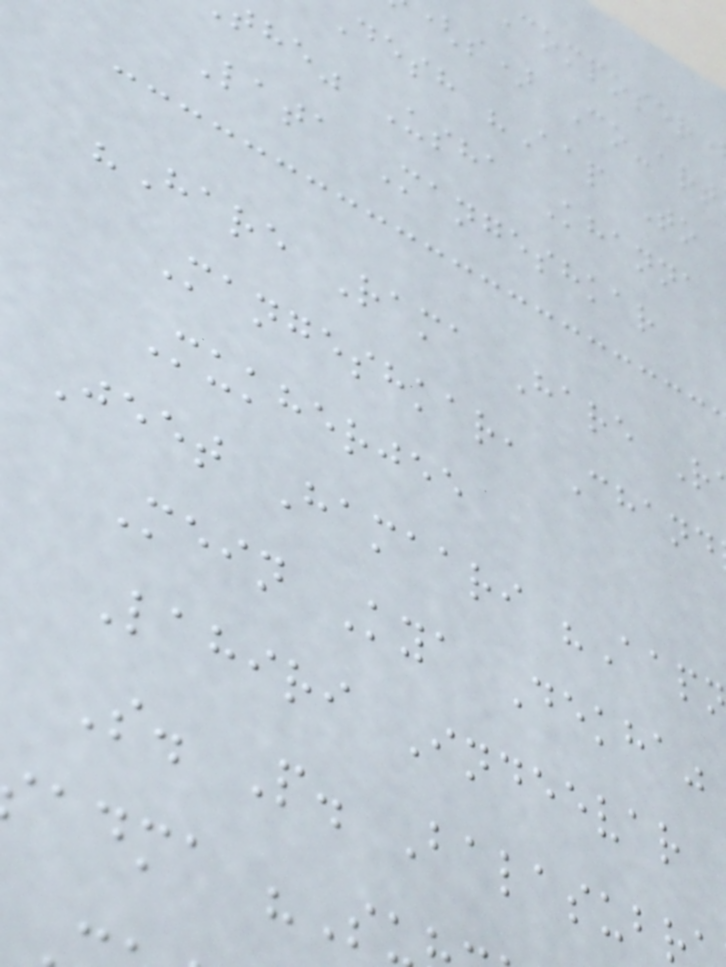s) Co-art
desh "Aap To
the" Usha Khanna
Lata Mangeshkar
"Hare Rama Hare R
Mangeshkar, Chand
Mukherjee
Jeet Hamaari "Aap
Mein Kya Dekha"
Lahiri Indeevar
S. P. Balasub
adma "S
